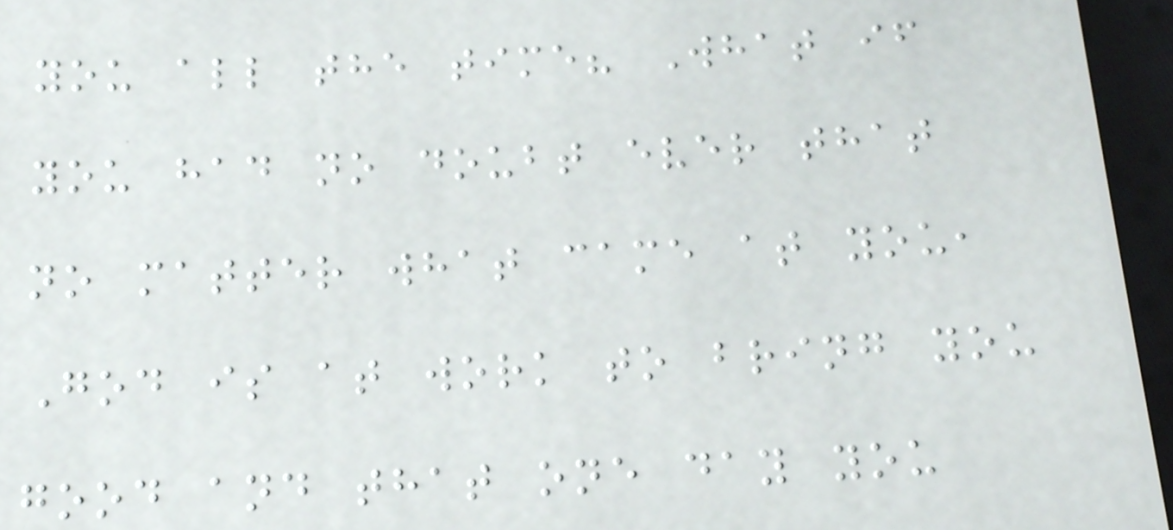you all the time? What if
you had no doubt ever that
no matter what came at you,
God is at work to bring you
good and that one day you
